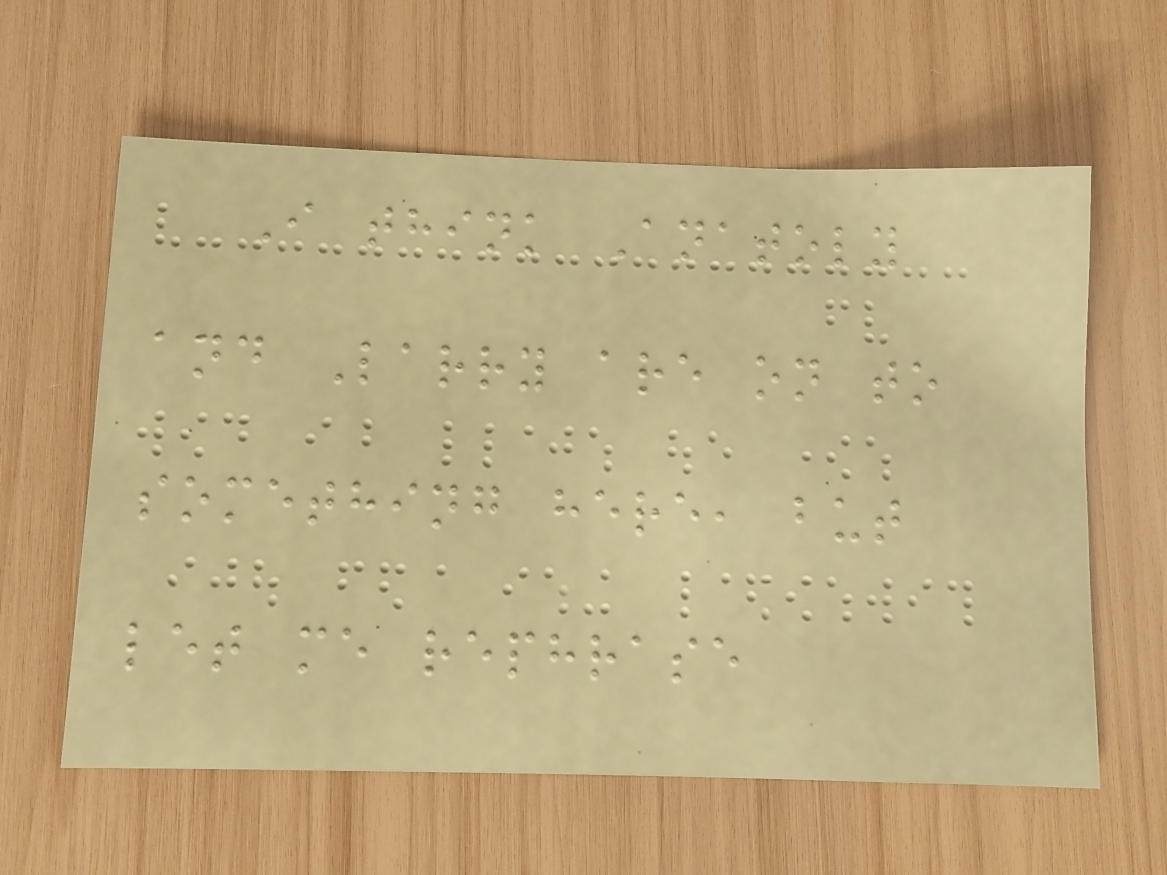I think Anatoly
and Larry are on to
something here, but
let me rephrase
